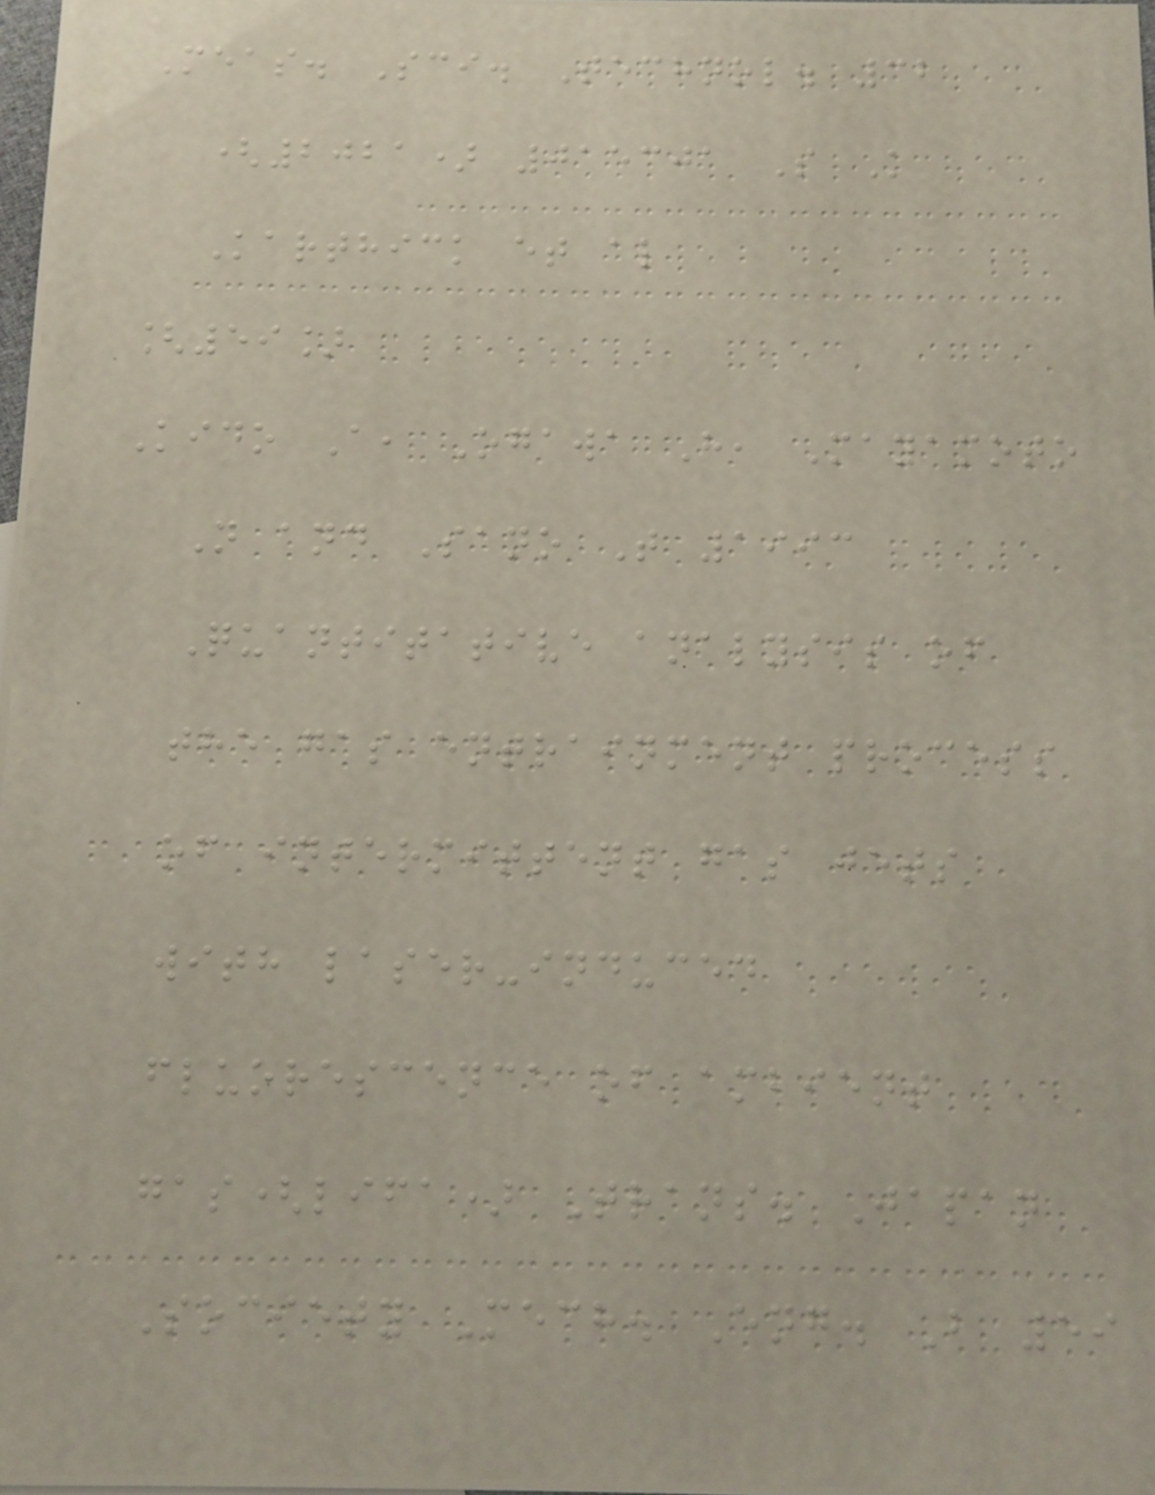Meas. Sci. Technol. 32
(2021) 015301 S K
Karthick et al
[59]
Kido A, Ogawa H, Mayamoto
N and Sano T 1993
Quantitative analysis of
the gas entrainment process
of intermittent gas jets
with laser-induced
fluorescence of ambient
gas(lifa) Trans. Japan
Society Mech. Eng. B 59
